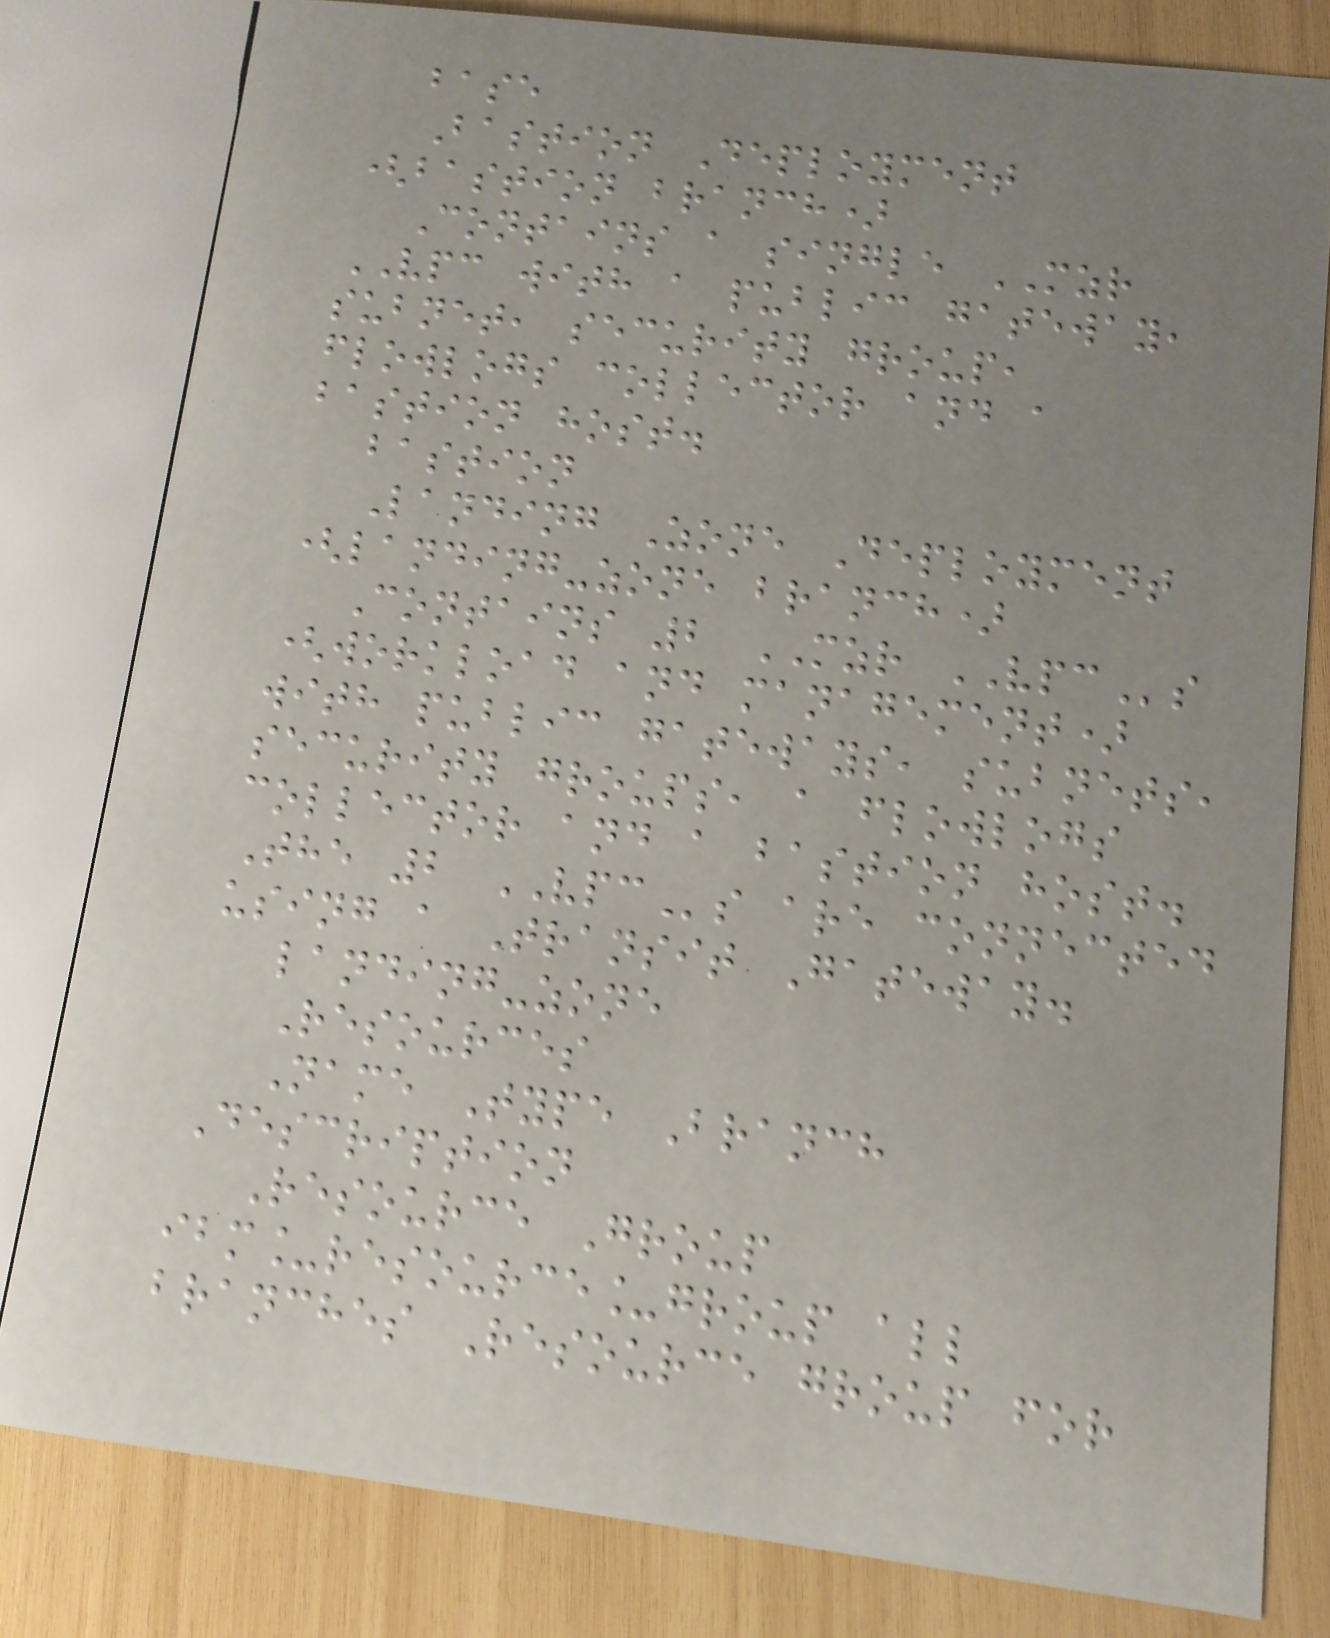base
Bastion Deployment
(bastion branch)
Contains a single MZR
VPC with a public gateway,
subnet, security group,
flowlogs collector and a
bastion host.
bastion
Landing Zone Deployment
(landing-zone branch)
Contains 2 MZR VPCs
(workload and management)
with public gateways, subnets,
security groups, a flowlogs
collector and a bastion host.
The 2 VPCs are connected
using a Transit Gateway.
landing-zone
Resources
Name Type Branch
Description
Resource Group
ibm_resource_group all
branches Resource group for
